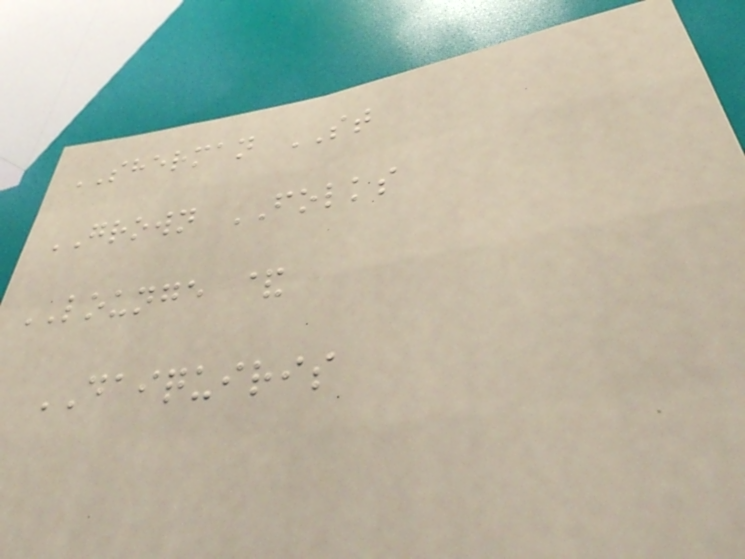SHERMAN ST
GROWN FOLKS
LOUNGE &
DAIQUIRIS
